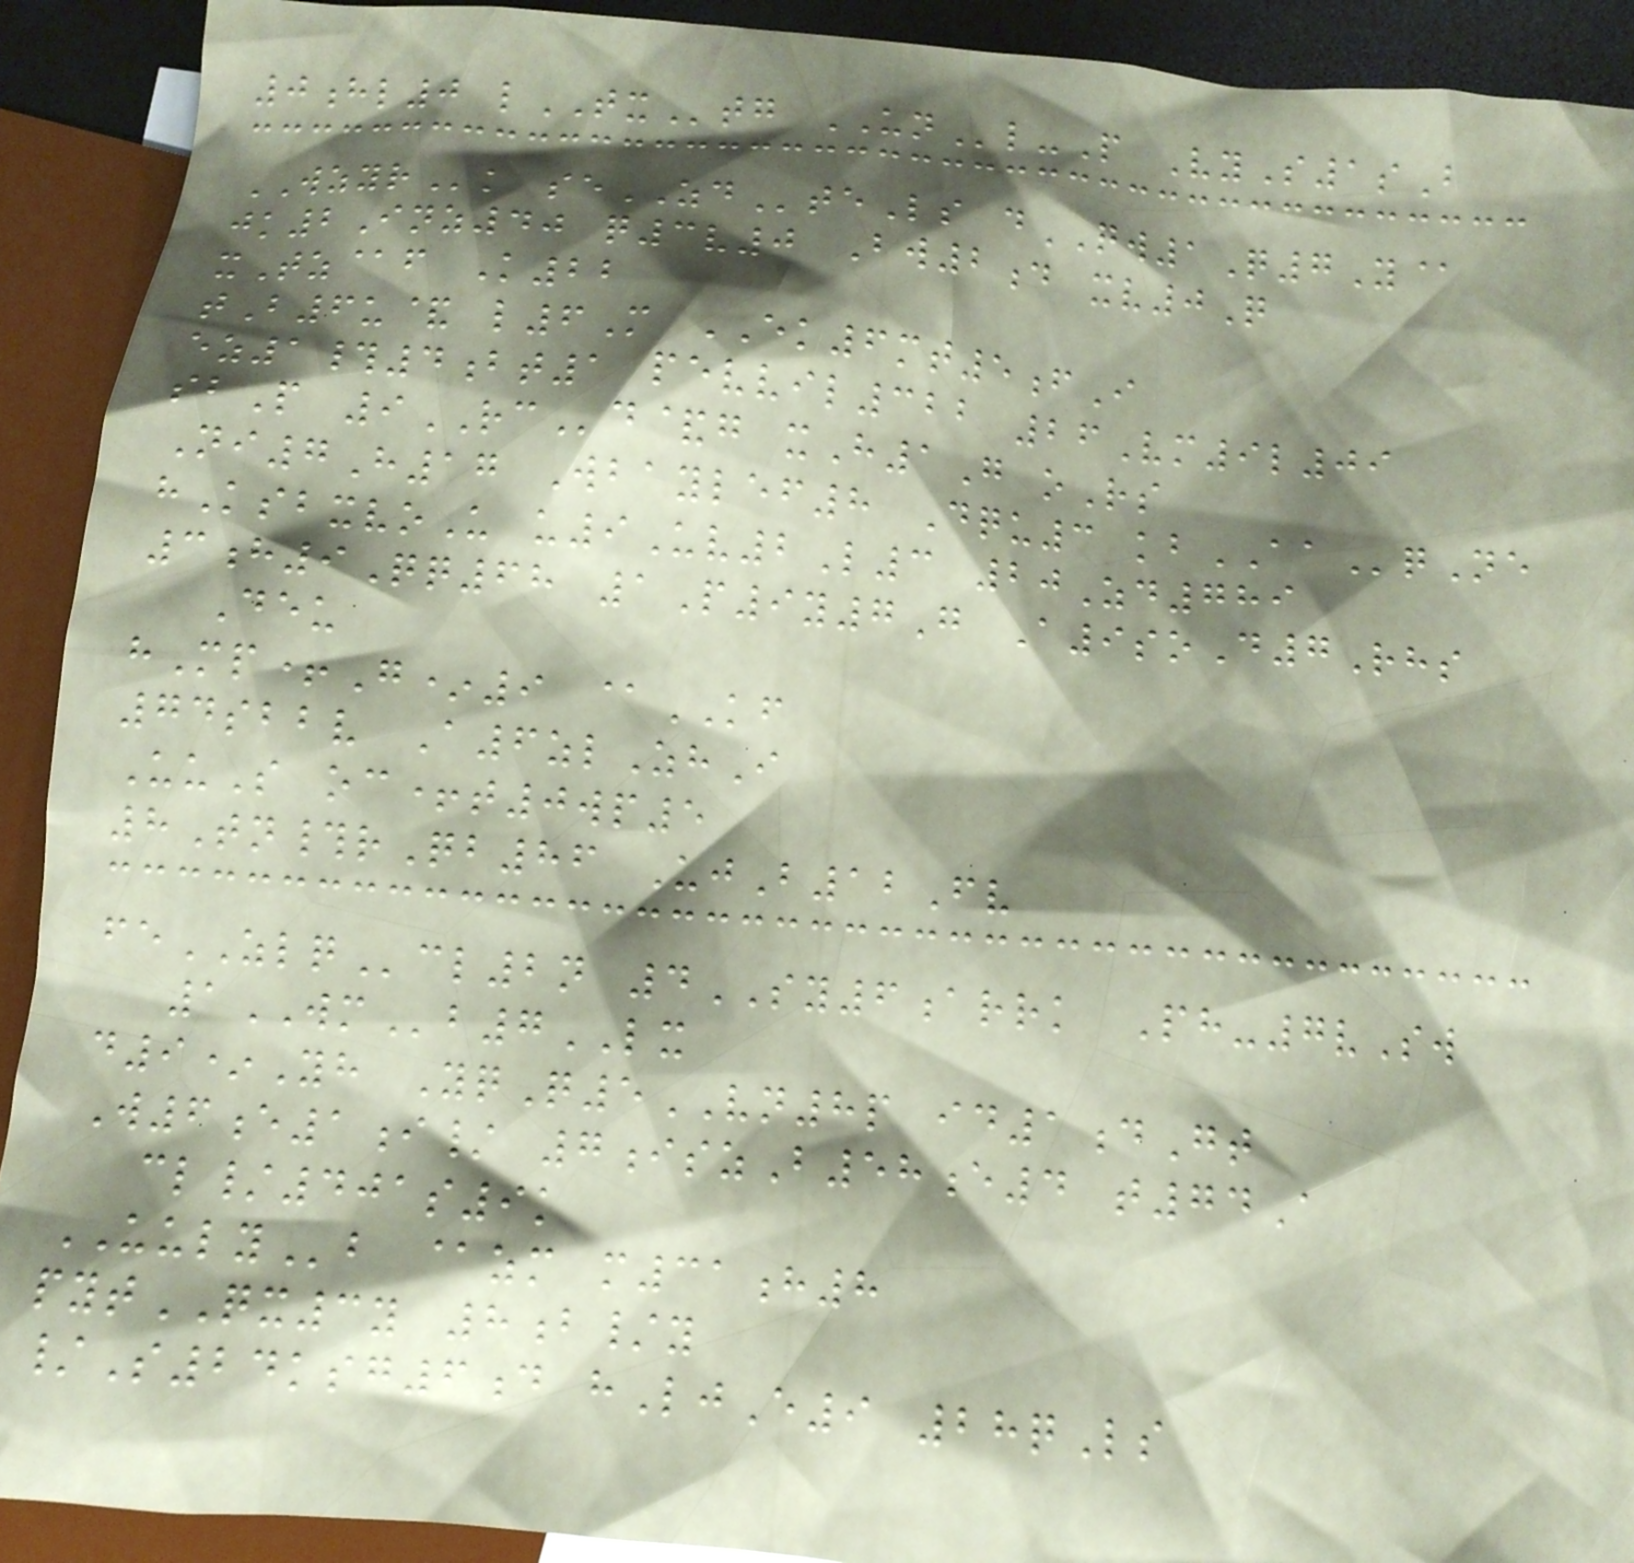0hl0 lTXtg UNl-P VyS1sB
WZYRk seZDteLs dQW1Q7Y@
jk2Inz40 q3v0 Bw2d xv0Q
xTz@f K22
tB6u& l6M EK6mt5fI
ez1#4bt1 pevvil322 26Vm9l09
sbP 9RCd&g xH1G oRs
Ni7H17 Wbaylef8 Dqu3 kbAAqNe
hKsbxvoU u9Uv2L3 20Zd789
3h9Qq68 1P9y7G A9soD7Rhs
Deu
hMp+G*9 @KF
74sbbv A6zlZhI
UuS oc+t0wp5
8Tn#rQb86 UjB12Fv
feZLQcl2n 4SY6arrk Ph-7vSw
1WMb7LX
d9*Yh YqQ5VN8p id1dGt
W6e1i/ 7iszB58e4 t74A
cl/401s9k
UULYb @zm m31h8
pytQX3y 8b/y
/S24ksg6d hLjE9 28qLs
